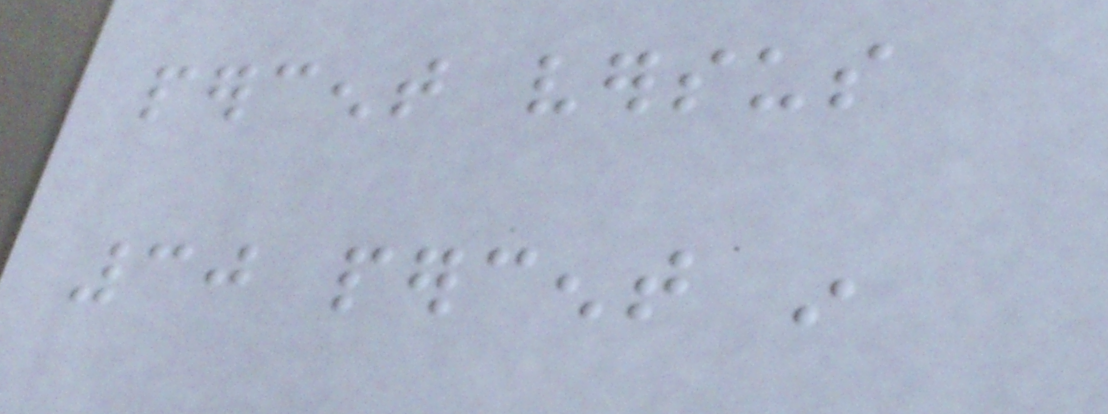percent versus
30 percent in
